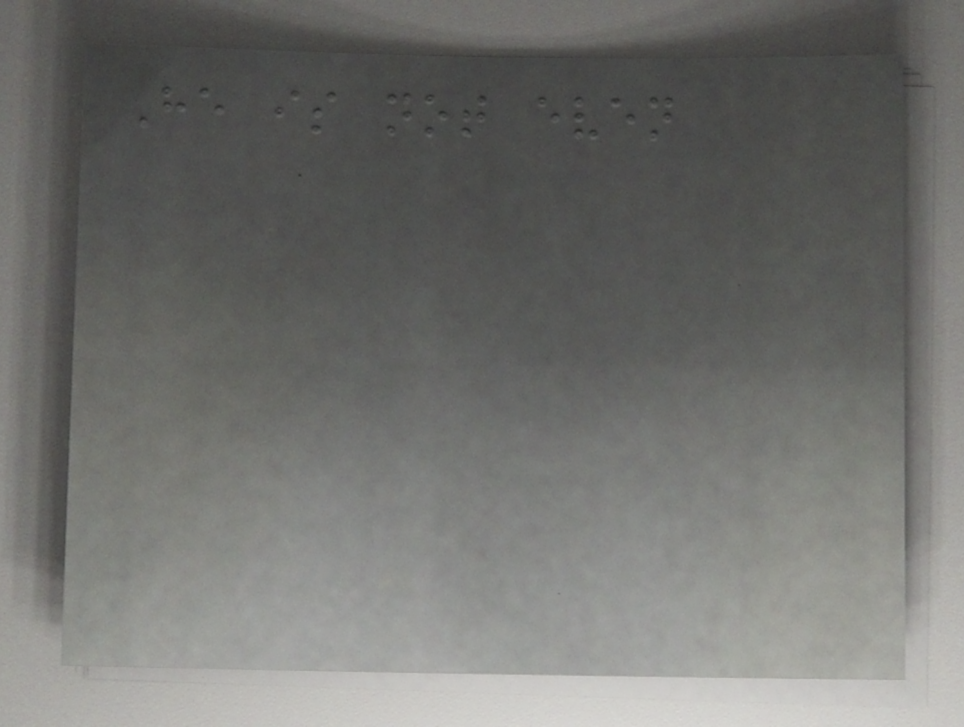He is not even
